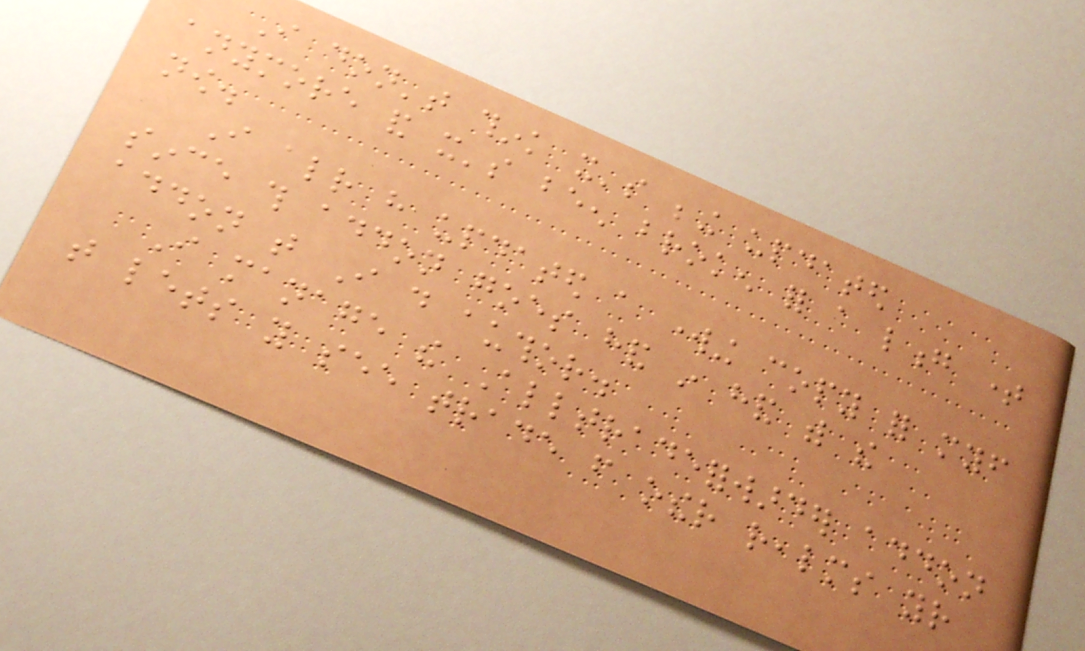I don't think it's being updated
anymore and it's been broken for a long time
now.
I already have updated a working copy for myself
since this addon goes hand in hand with the
addon that I do author.
I manage the Alltradeforwarder addon
that lets you see trade from other realms your
